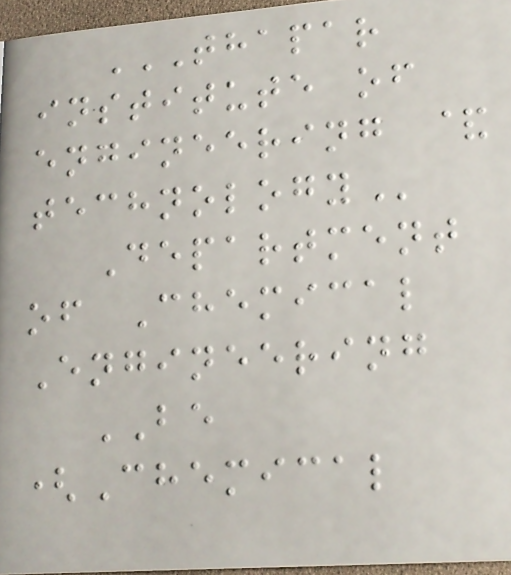THAPAR
INSTITUTE OF
ENGINEERING &
TECHNOLOGY
Department
of Chemical
Engineering
BE
(Chemical
